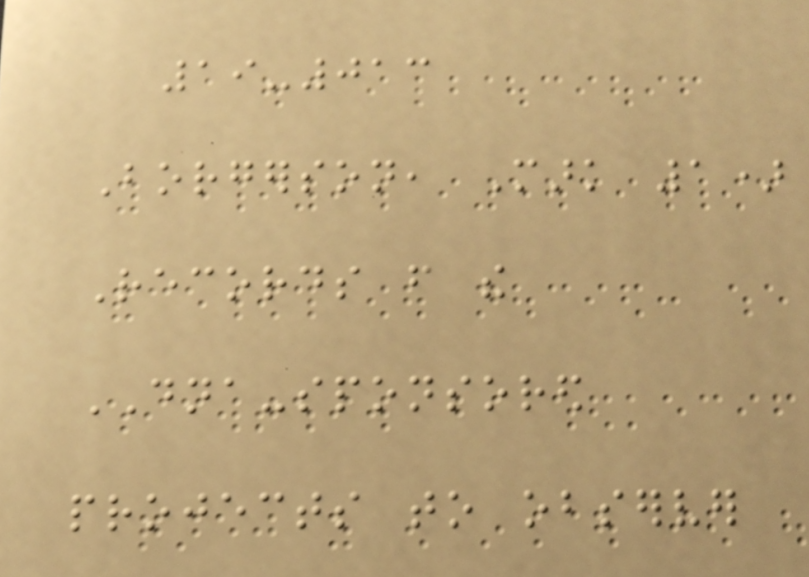19-013
Borgerson, Mark 1)
Records from the
DNA-sponsored
projects to observer
